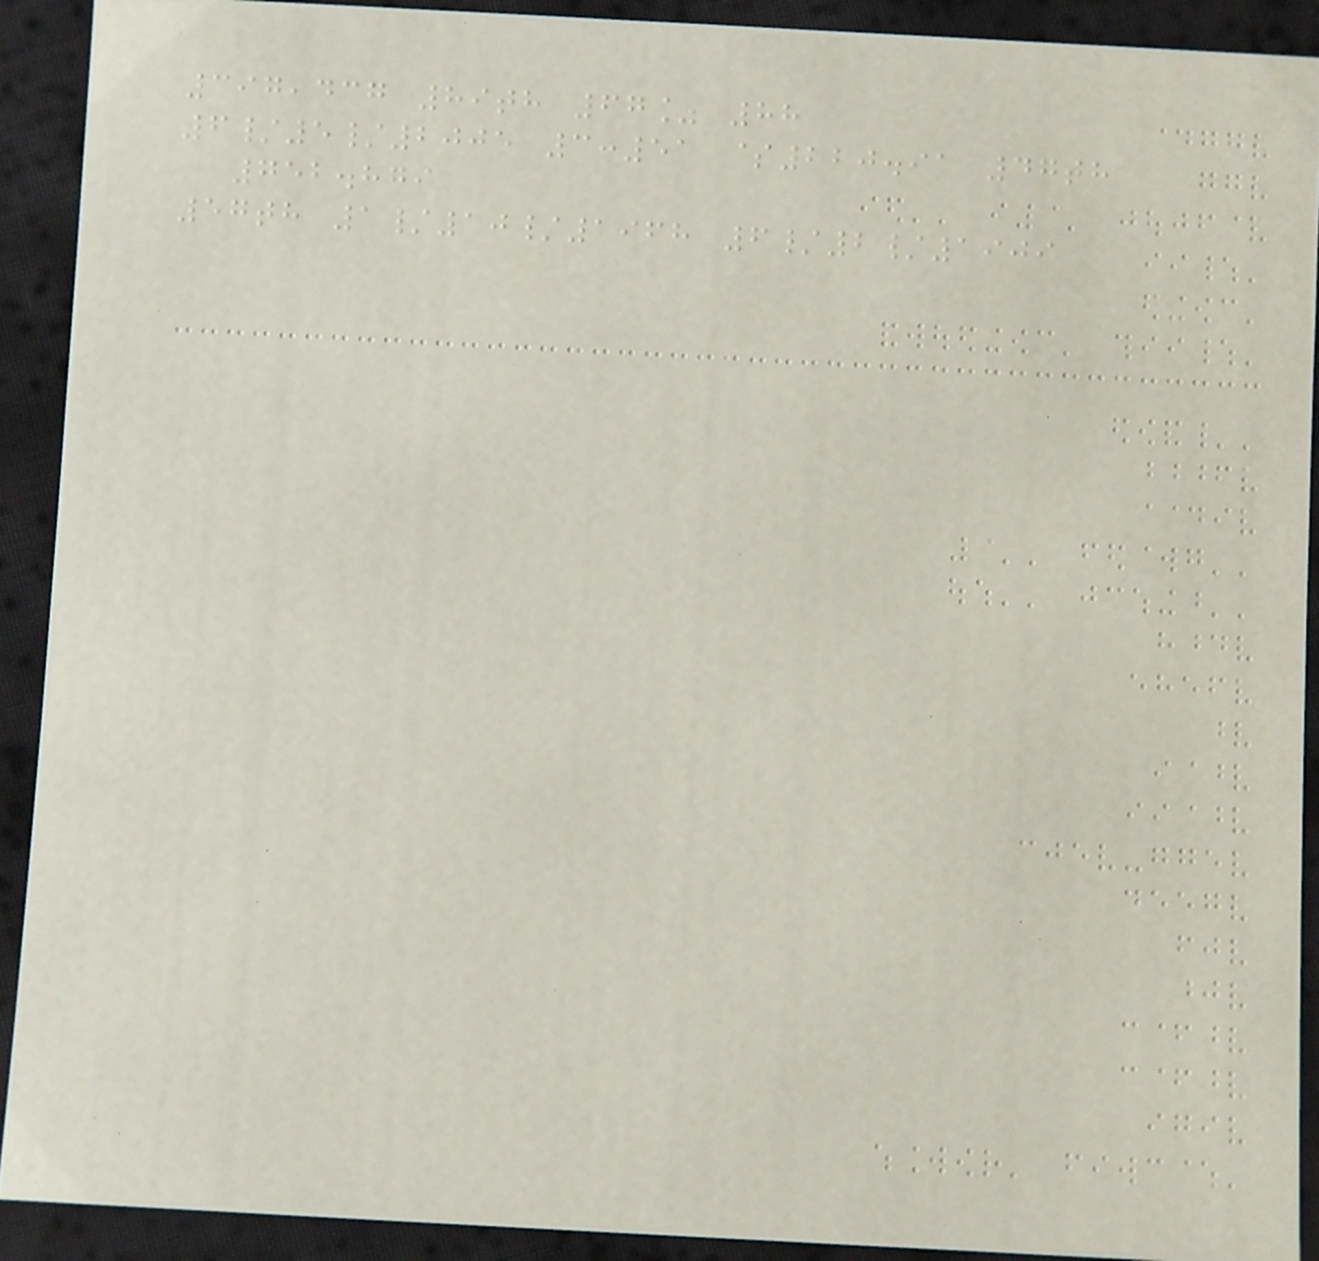397,437 89th 67% 88
6/5/2005 3:51 $220.91 47th
752.879
57th 1/10/1968 6/2/1909
